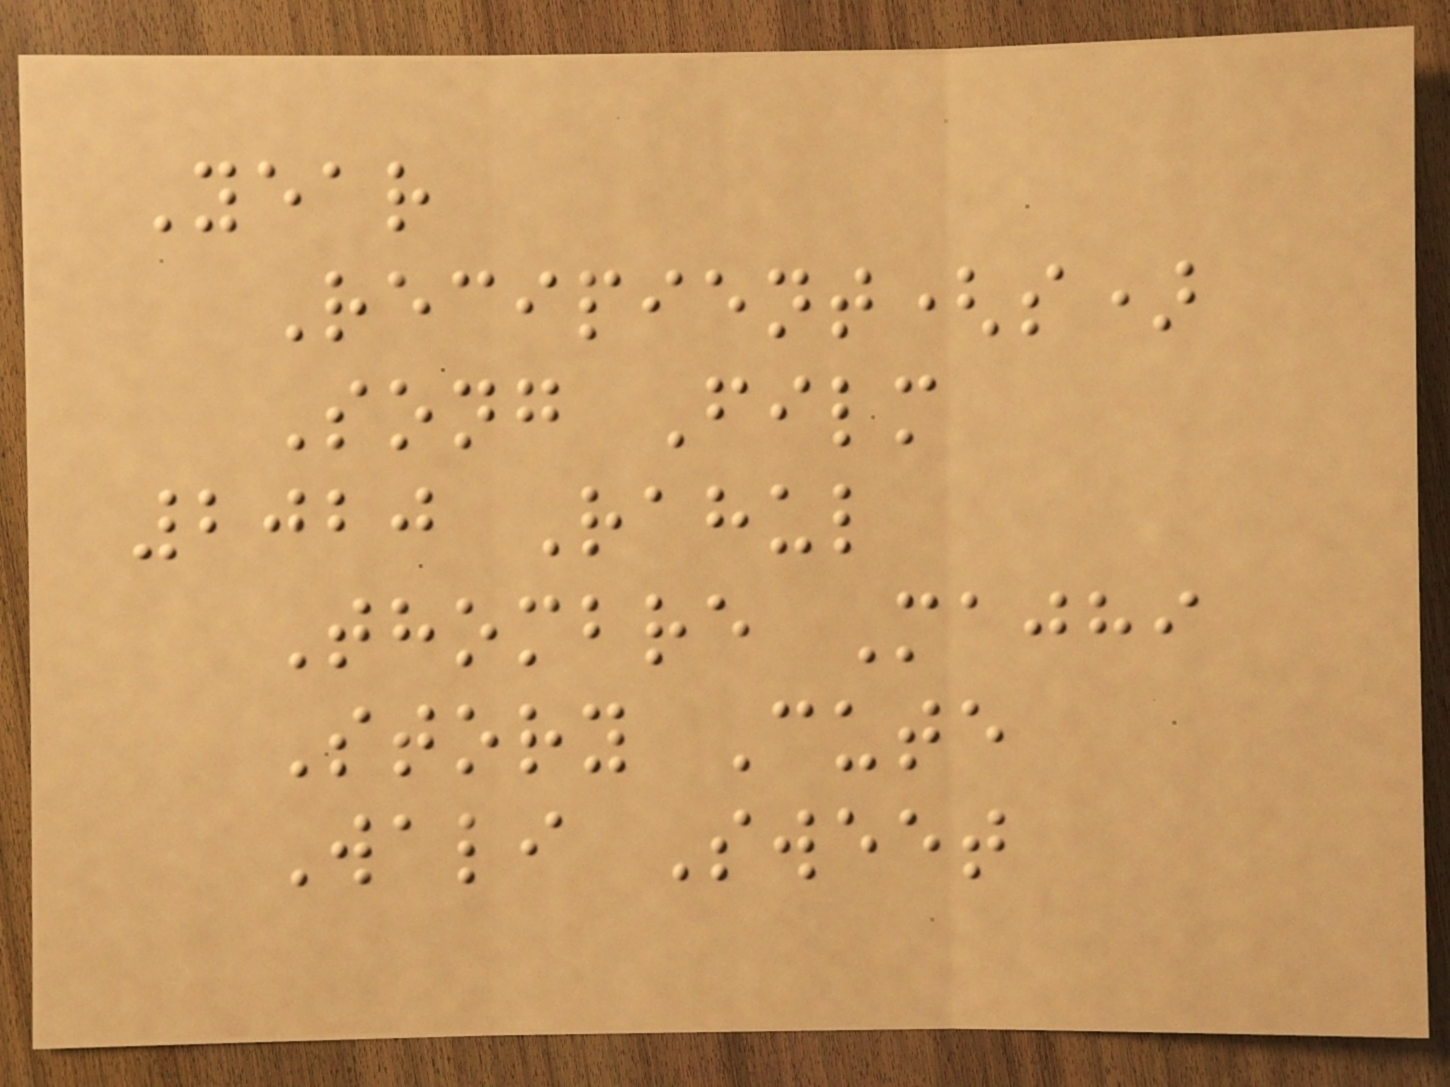Year
Recipient(s)
Song Film
2020 Rahul
Thombre Majhi
Story Cute
Wali Sweet
